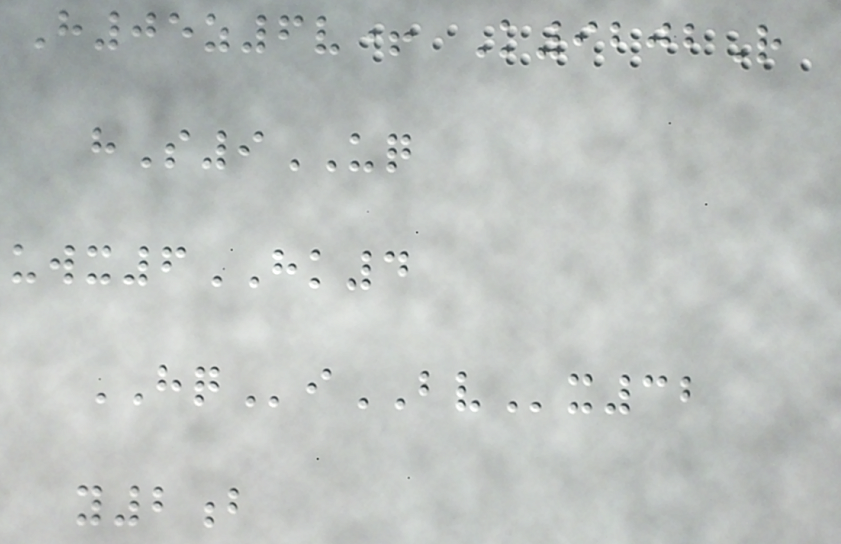H05z6v+ K9202R
hS9UQ
uwx6HK4
HQiBVx32
y2b
